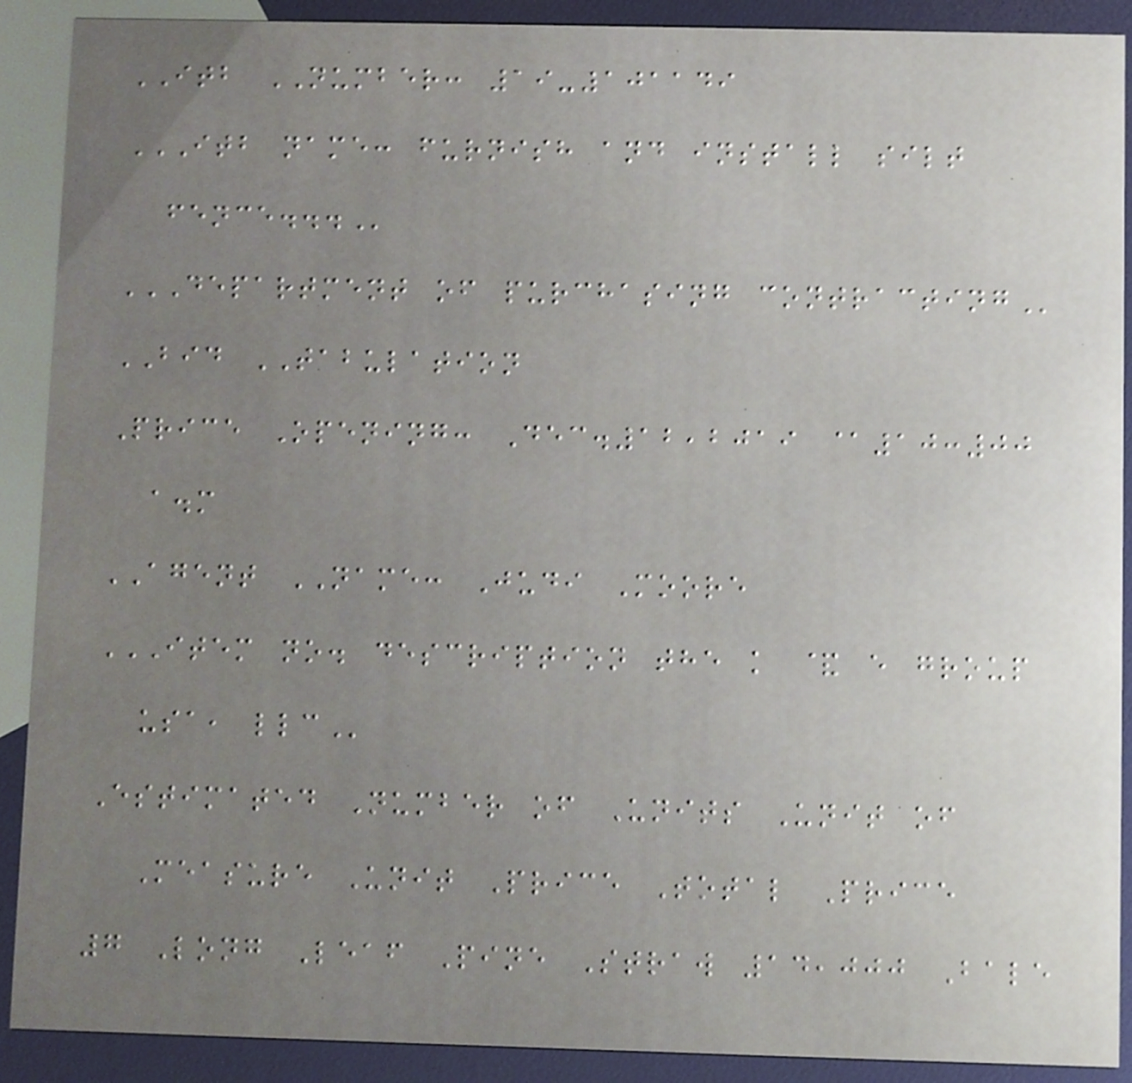ITB NUMBER: 19-101149
ITB NAME: FURNISH AND INSTALL SILT
FENCE...
DEPARTMENT OF PURCHASING CONTRACTING
BID TABULATION
Price Opening: Dec.12,2019 @10:00
a.m
AGENT NAME: Judi Moore
ITEM NO. DESCRIPTION THE K & E GROUP
USA, LLC
Estimated Number of Units Unit of
Measure Unit Price Total Price
7 Long Leaf Pine Straw 14,000 Bale
